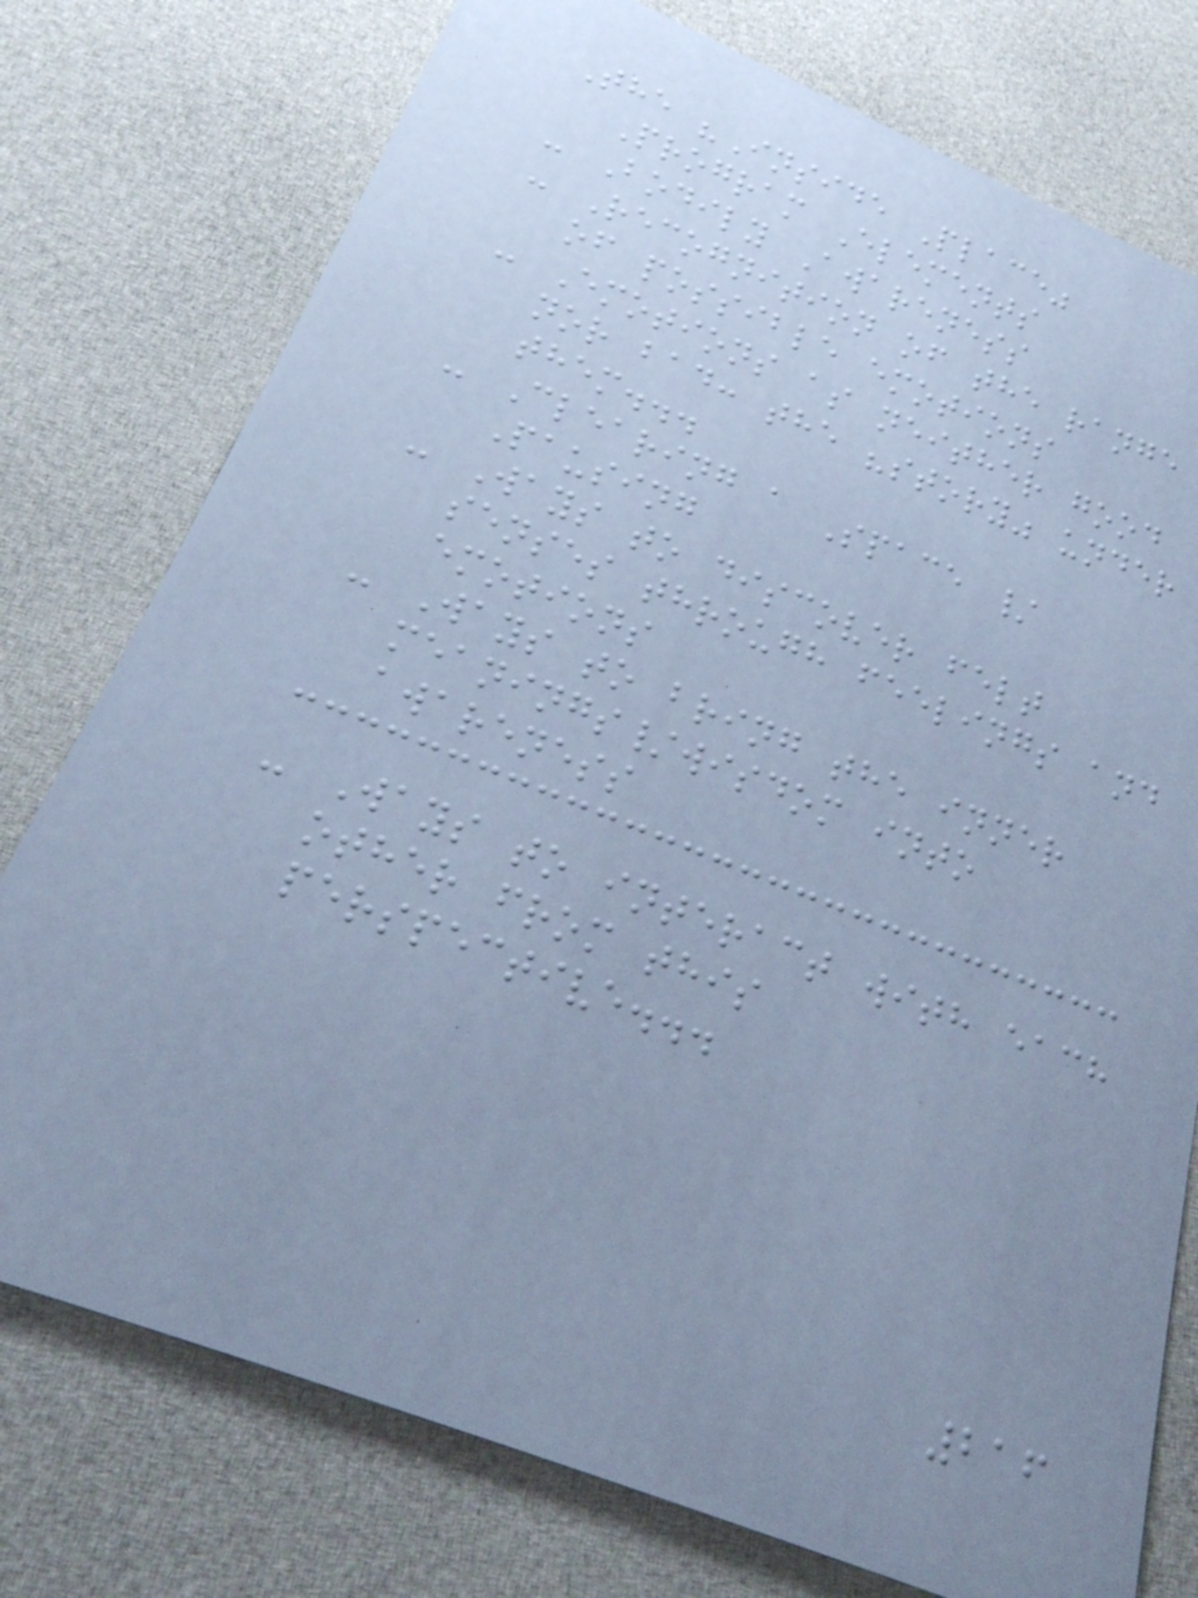The "Inside Place"
Program Elements
- Bodily Awareness
- Recognition of the range
of possible emotions
- Emotions as neither good
nor bad: the "story" under
them...
- Clearing a Space /
Pausing
- Ways to discover felt
senses through feelings and
emotions
- Ways to bring the inner
meanings/wisdom into
awareness
- Ways to interact with each
other from this
perspective...
216
